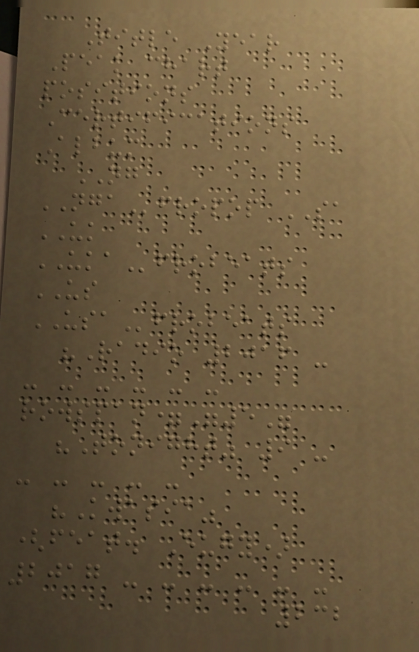Title Year
Peak chart
positions
Certifications
Album
NG
NGAfropop SA
UK
UKAfrobeats
US
USAfrobeats
"Radio 2016 -
- - - - - -
rowspan="5"
"Tonight" 9 -
- - - - -
"Kwasia"
(feat. Eugy)
2017 - - - - - -
232
